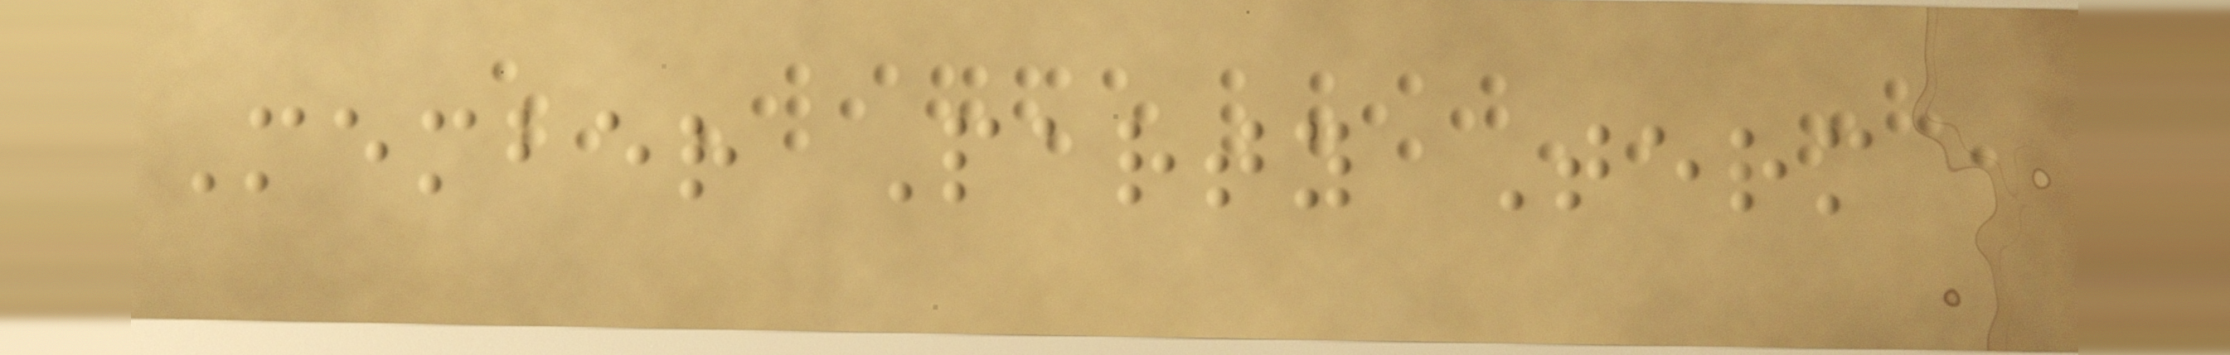Member Party Term
